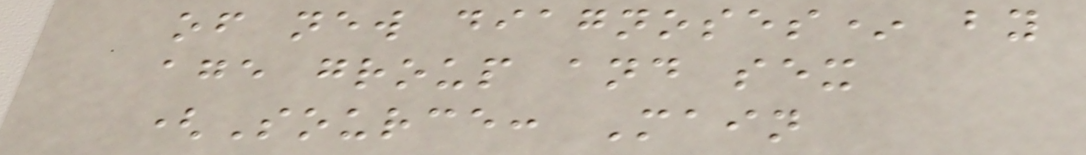of new diagnoses* by
age group and sex
(Source: Main
